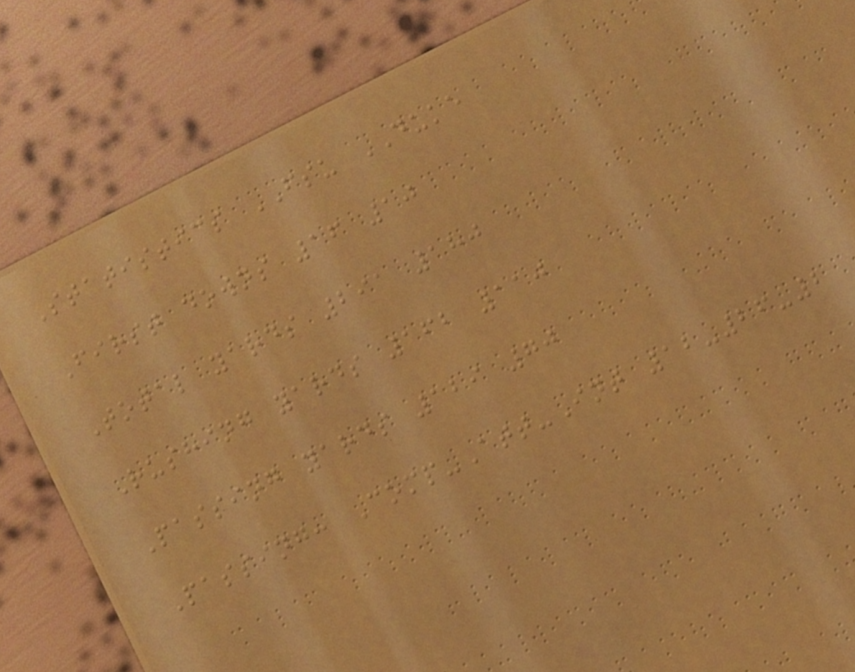Statistics FSU DUKE
First downs 16 10
Total yards 291 180
Rushing yards 162 110
Passing yards 129 70
Passing: Comp-Att-Int 12-26-2
